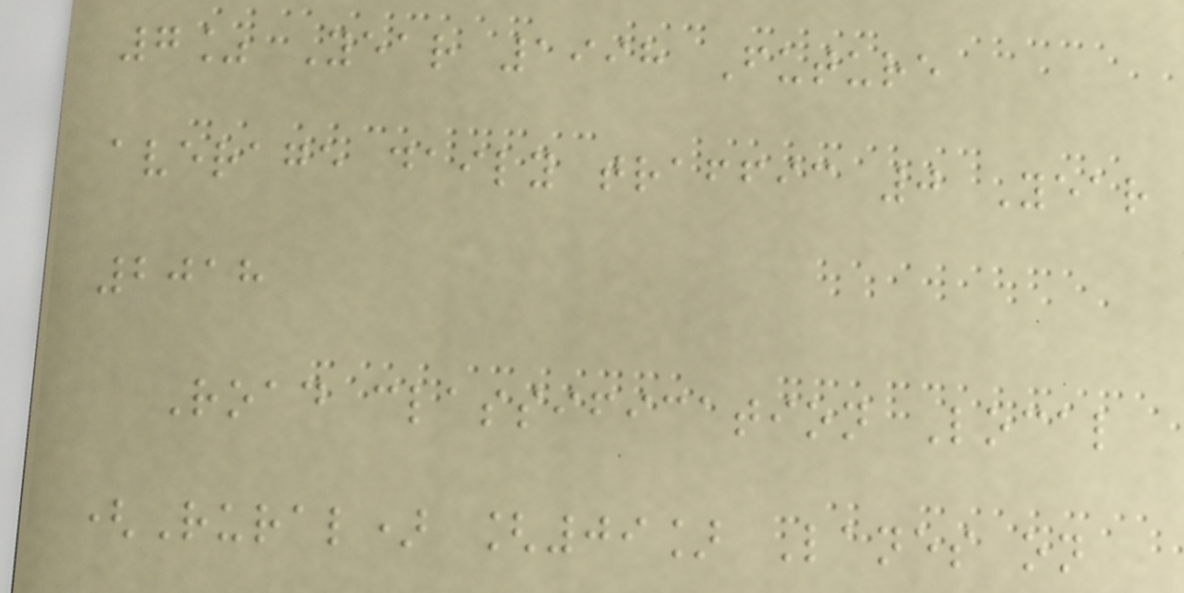7% Year 1998 Future
average daily traffic 0 Year
2018
Road classification Local
(Rural) [09] Lanes on
